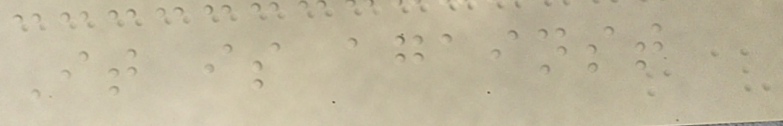It is against
